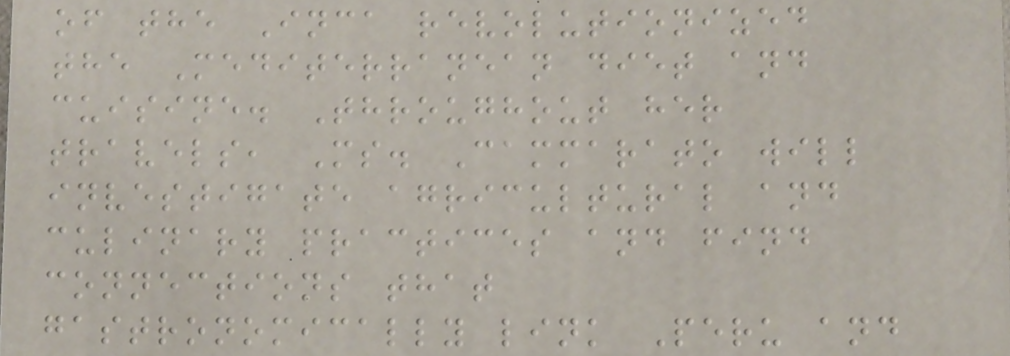of the Inca revolutionized
the Mediterranean diet and
cuisine. Throughout her
travels, Ms. Cammarato will
investigate agricultural and
culinary practices and find
connections that
gastronomically link Peru and
